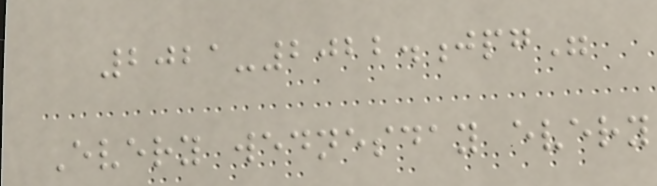2021-2022.jpg"
Every wednesday every
